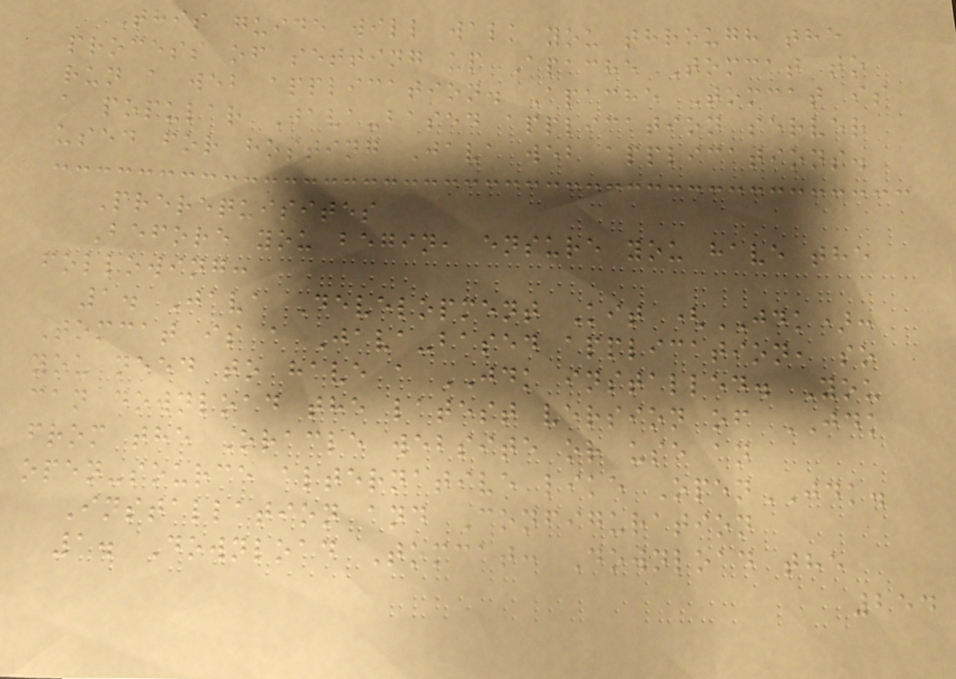This guide will walk you through the
process of setting up Apache Tomcat to
run a web application. Apache Tomcat is
a popular Java-based application server
used for hosting Java web applications.
Prerequisites
Before you begin, ensure you have the
following:
1. Java Development Kit (JDK):
Tomcat is a Java-based application, so
you need to have a JDK installed. You
can download the latest version of JDK
from the Oracle website or use an
open-source alternative like OpenJDK.
Installation and Configuration
1. Download Tomcat: Download the
254
